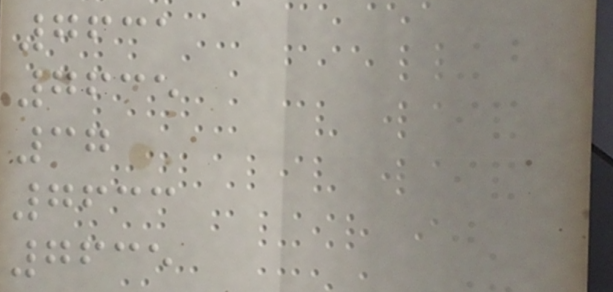7631
7635
37
7633
7635
